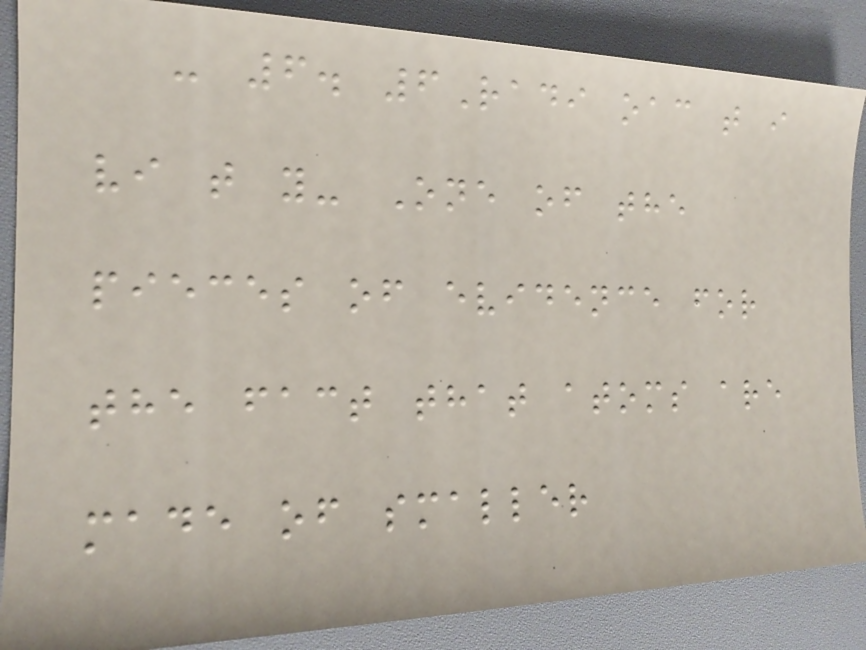- 6. 6Radi oac t i
vi t y- One of the
pieces of evidence for
the fact that atoms are
made of smaller
